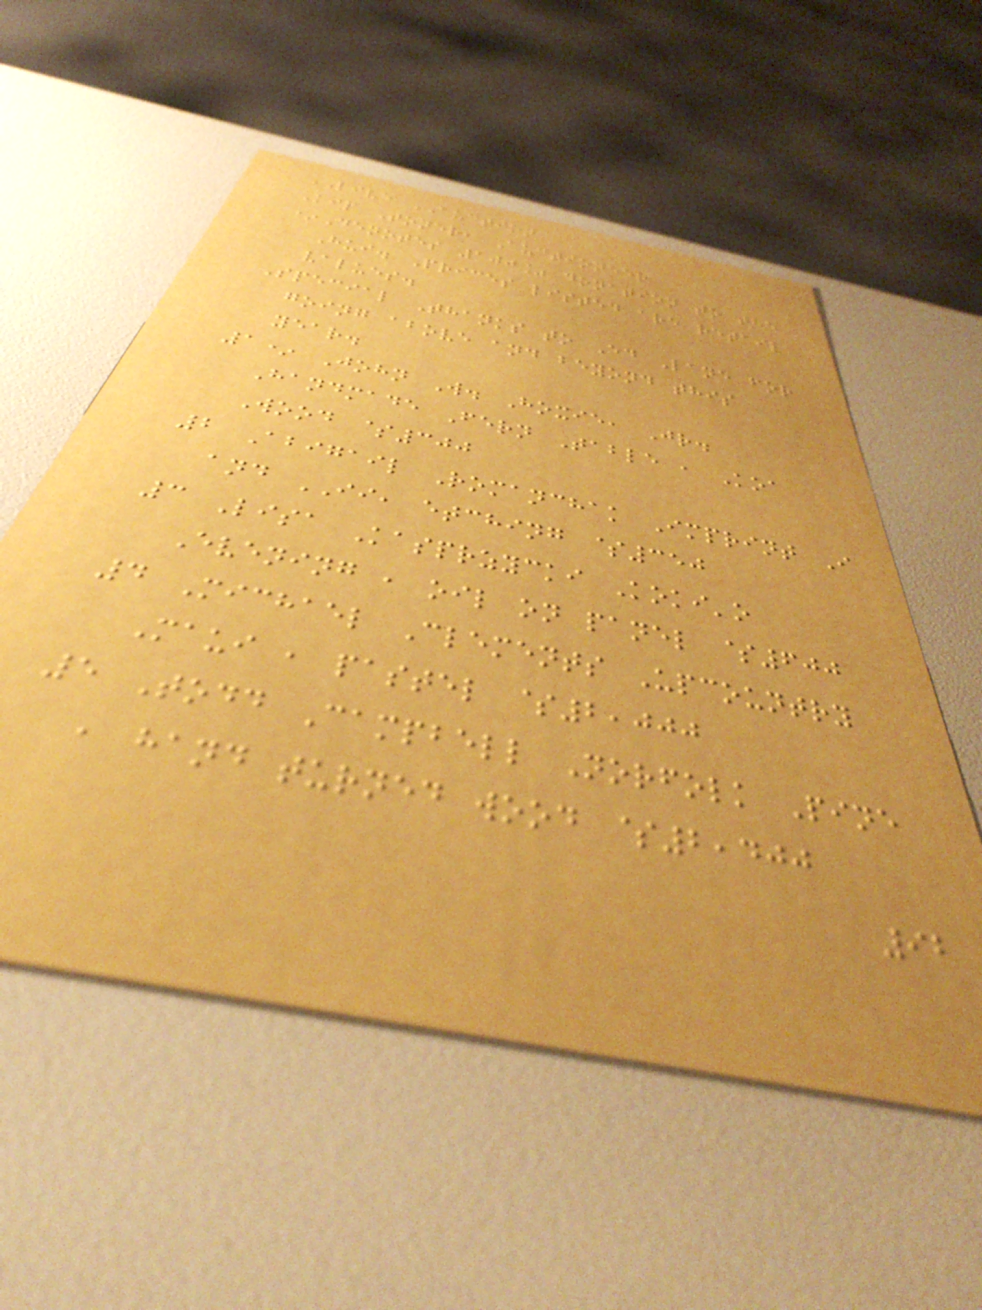LIVE AUCTION
Kip Toner, Auctioneer
*Denotes 100% donation to the
Hui. Prices listed are retail
values.
Special Thanks to Ed Lane for
going above and beyond this
year.
1* John W. Hoxie, Jr.
Handmade Fern Table , Koa
Wood $300
2 Abigail Romanchak Imprint I
and II, etching $350
3 Lisa Kasprzycki Koki'o
Evening , oil on panel $600
4 Michael Clements Upcountry
Maui , pastel $2,000
5 Todd Campbell Norfolk Pine
, hand turned wood $2,400
92
